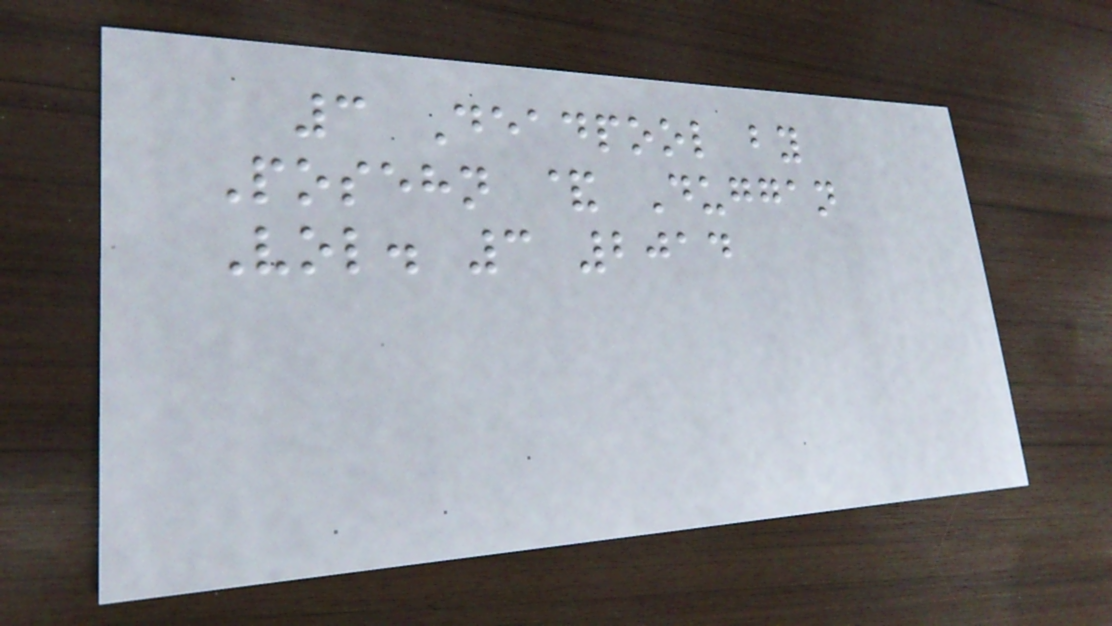3 Deadpool by
Posehn & Duggan
Vol. 3 2014
